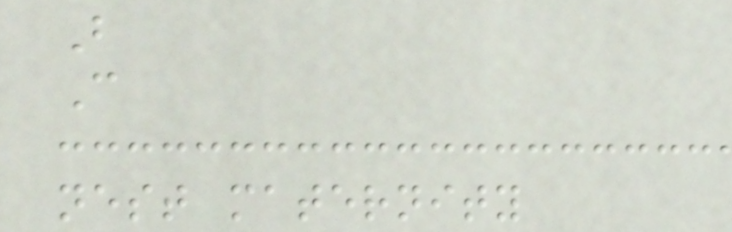B
C
nest maternity
